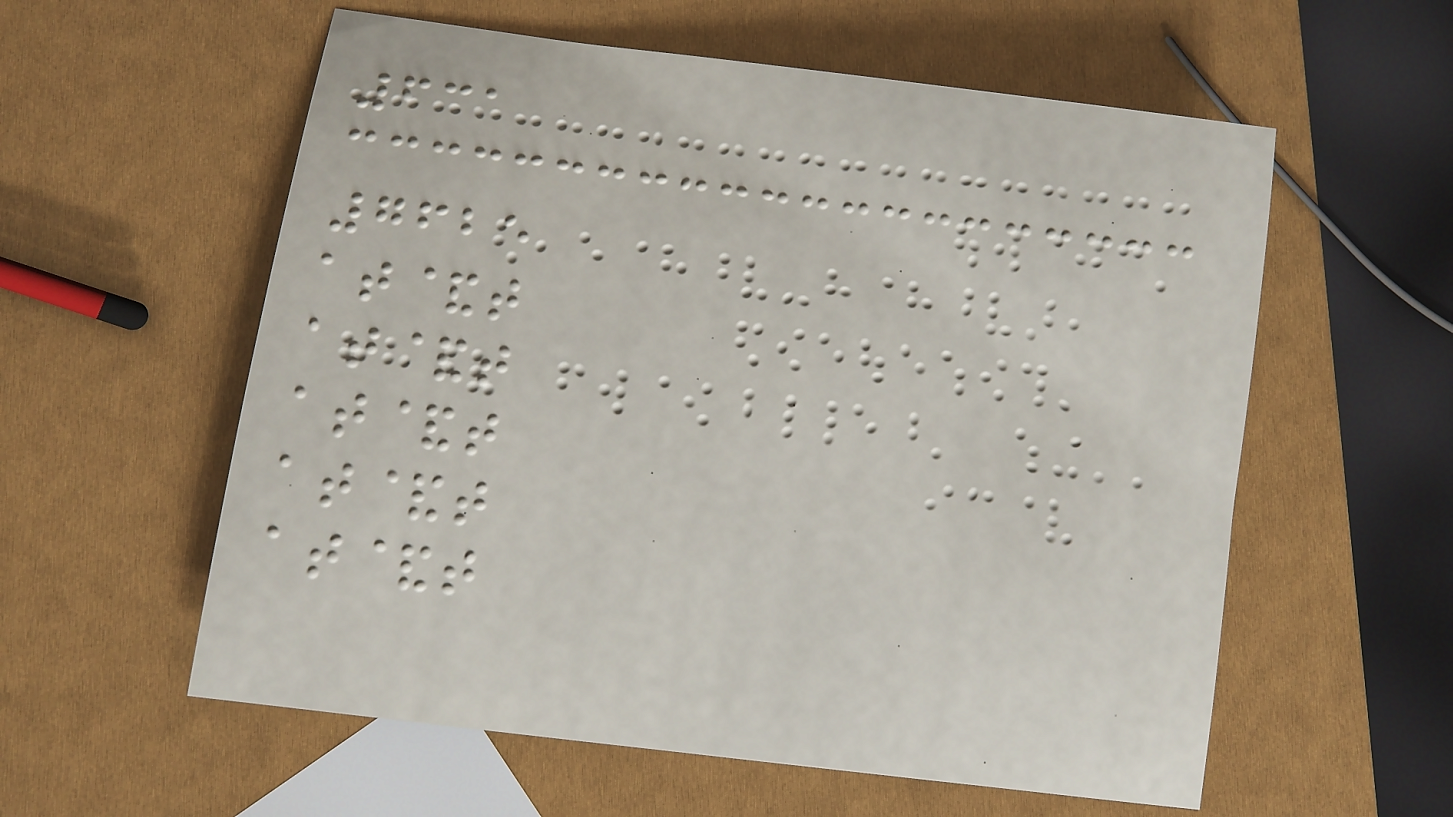631
7625
at&t
at&t
at&t
at&t
at&t
